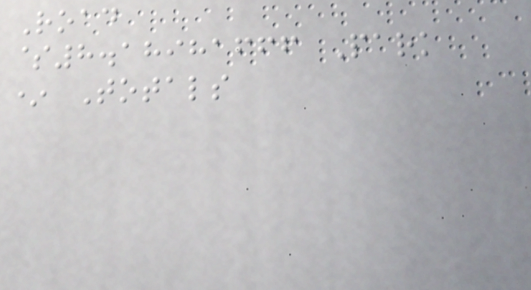Road
$8.18981666 Park
* Totals
